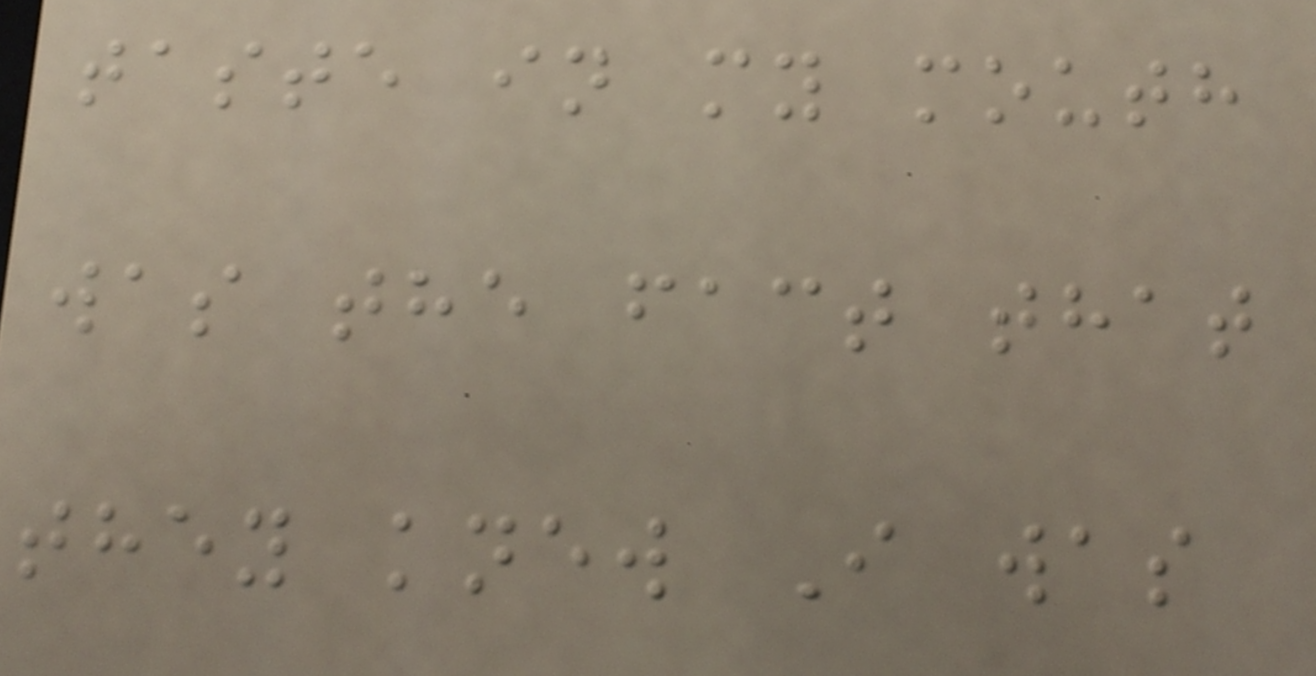taste in my mouth
was the fact that
they knew I was
